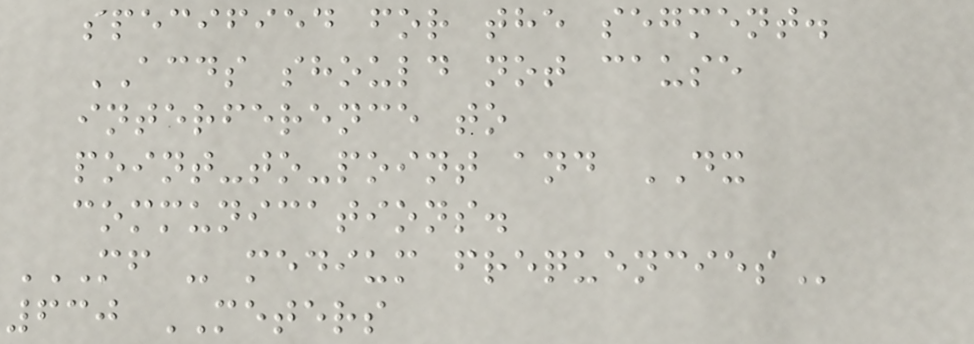specified for the segment.
ACDS should not cause
interference to
point-to-point and DX
communications.
MF - MEDIUM FREQUENCIES
630 METERS
